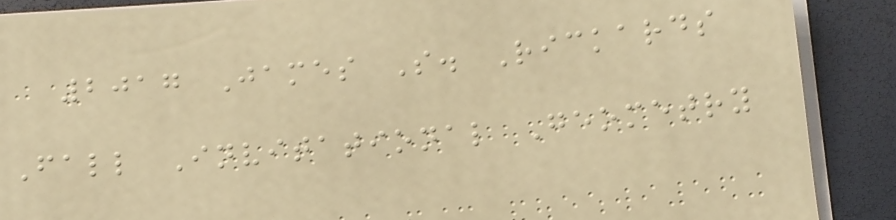2017 James S. Rickards
Fall Invitational Geometry
